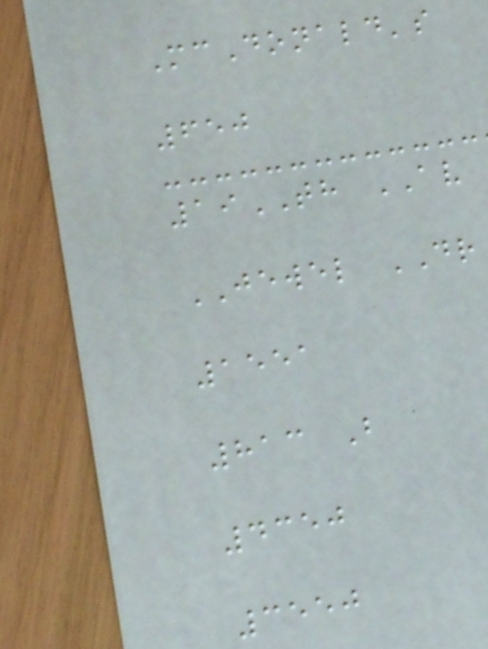McDonald's
650
19TH AV
JEWEL DR
1551
813 B
4350
3550
